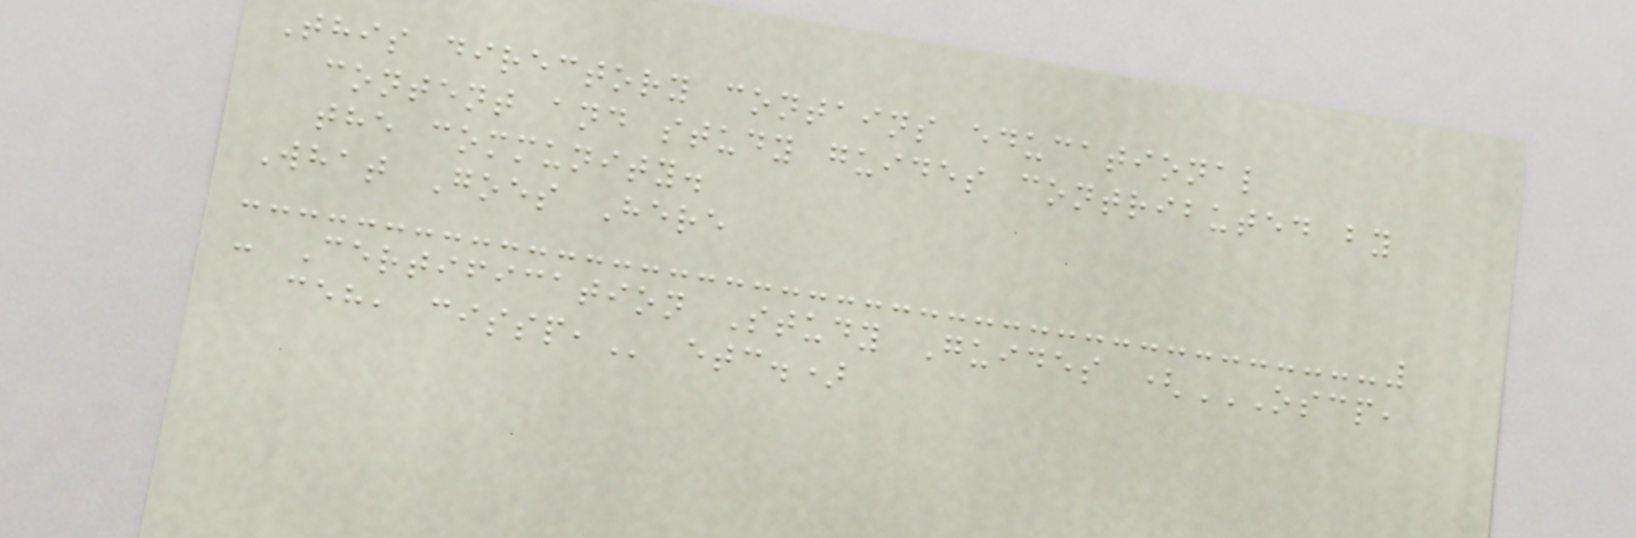This directory contains educational
content and study guides contributed by
the community.
What Goes Here
- Certification Study Guides (OSCP,
CEH, CISSP, etc.)
